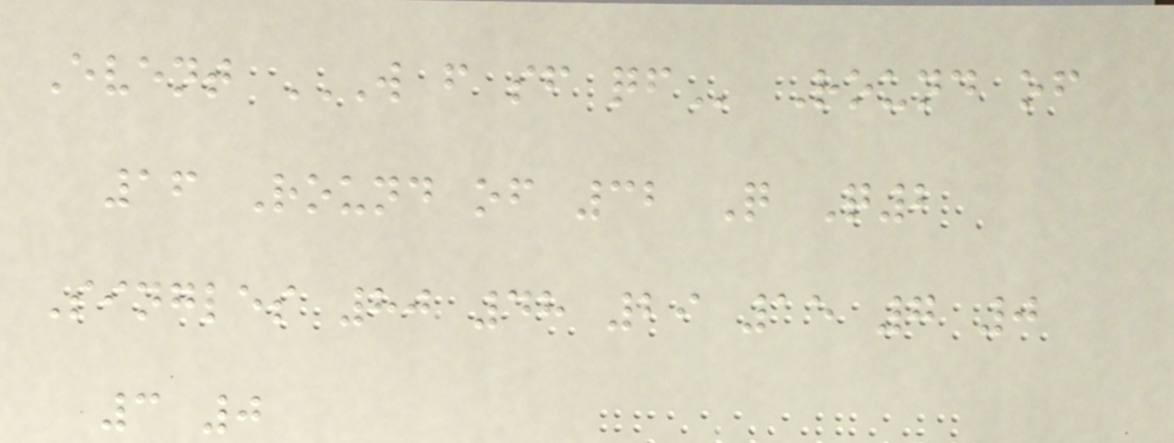Event W F SF QF Round of
16 Round of 32 Q Q2
Singles 80 48 29 15 7 0
3 0
